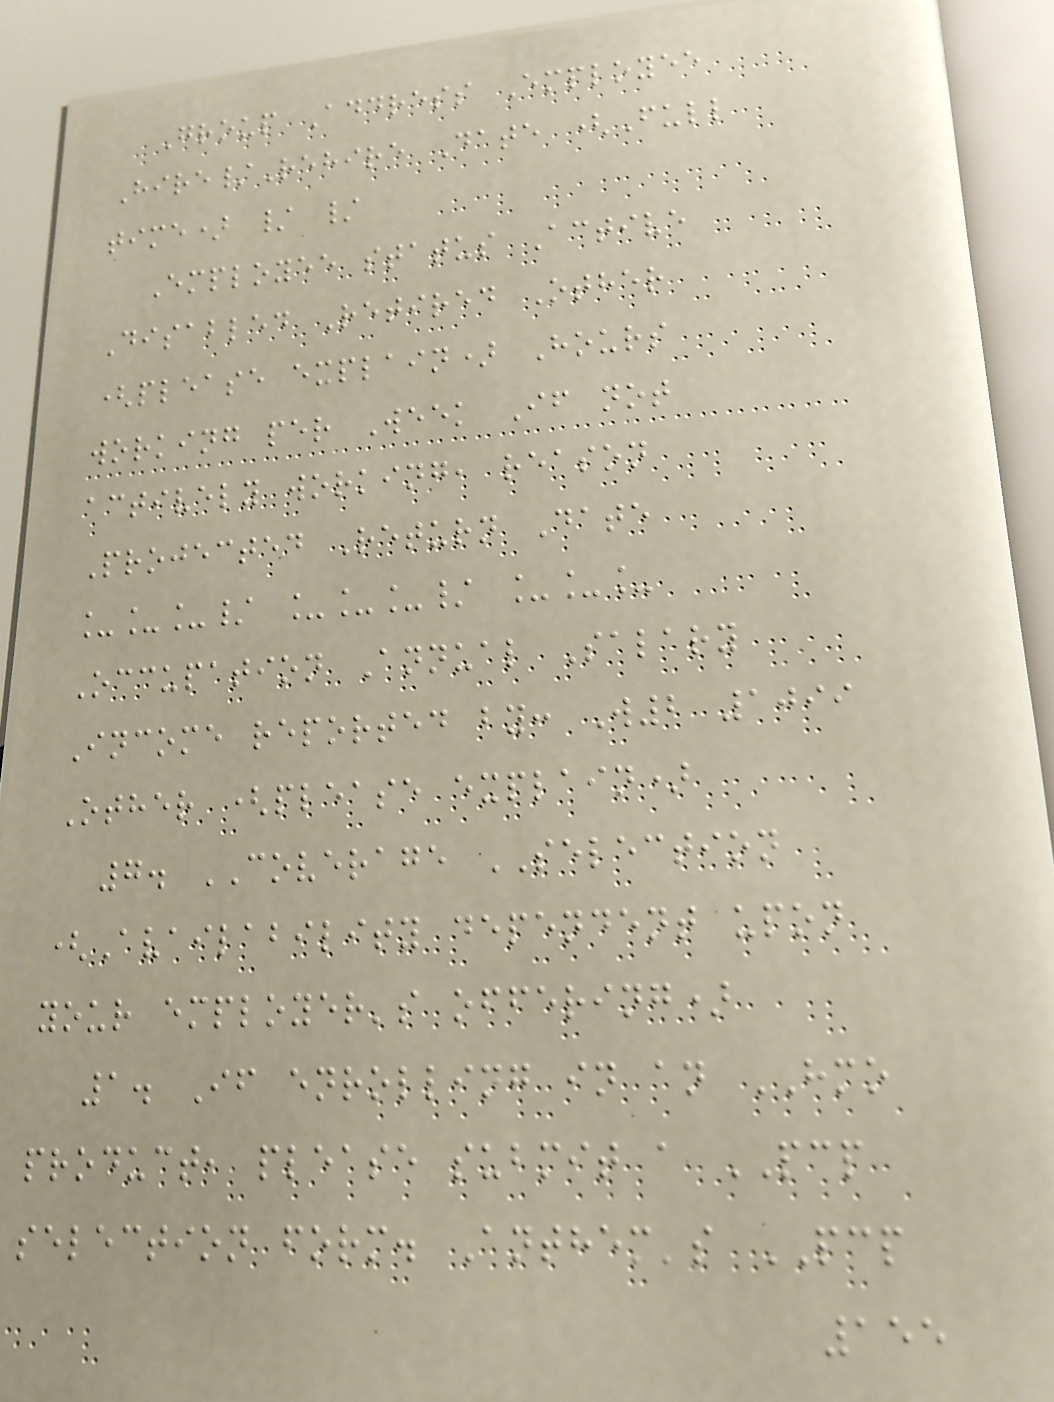Group Address Employee
Hire/Rehire Date (Full
time) / /
Employee status Active
Disabled Retired Other
(please explain) Hours
working per Week If not
actively working, reason
Projected Return Date
___/ ___/ ___
Occupation Annual Salary
Income reported by: W2 1099
Other (please explain)
7. COVERAGE SELECTION
(Availability dependent upon
your employer's offering)
1. If enrolling in an HMO
product, please submit a PCP
selection form. Anthem's PCP
155
